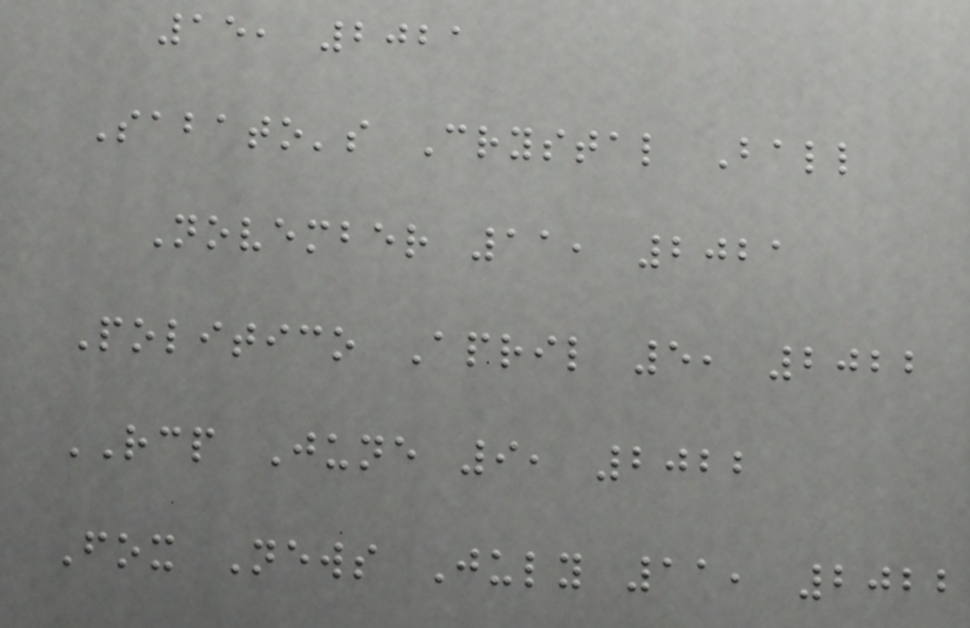15, 2021
Sabato's Crystal Ball
November 11, 2021
Politico April 5, 2022
RCP June 9, 2022
Fox News July 11, 2022
